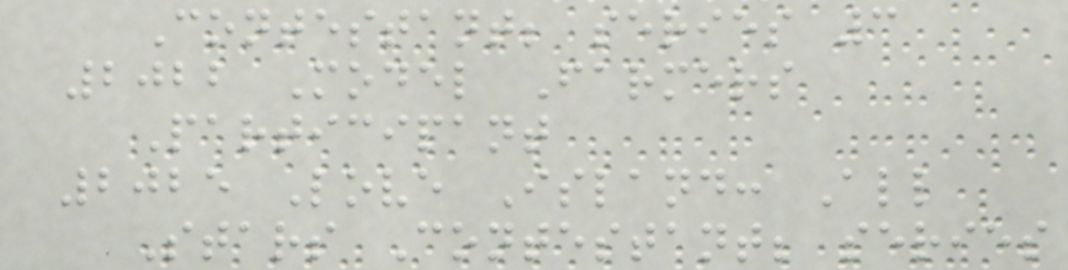Contestant; series 3
2022 Model Farmers
Participant
2025 Love Island: All
Stars Contestant; series
